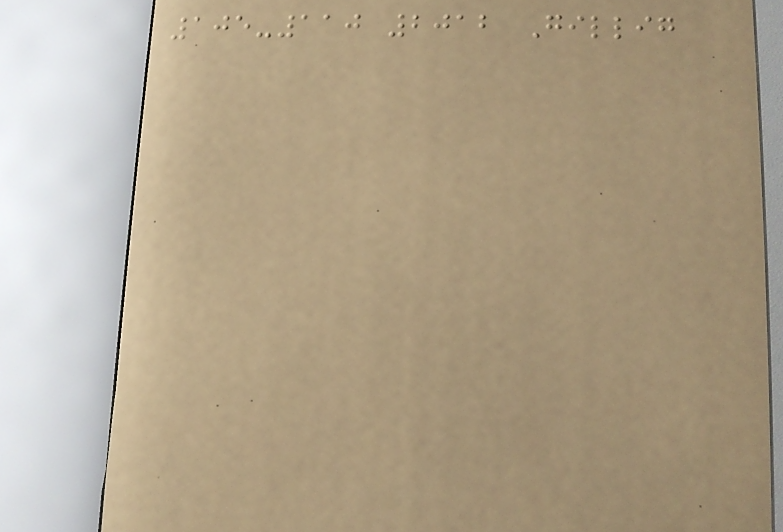105-110 2012 Gillig
